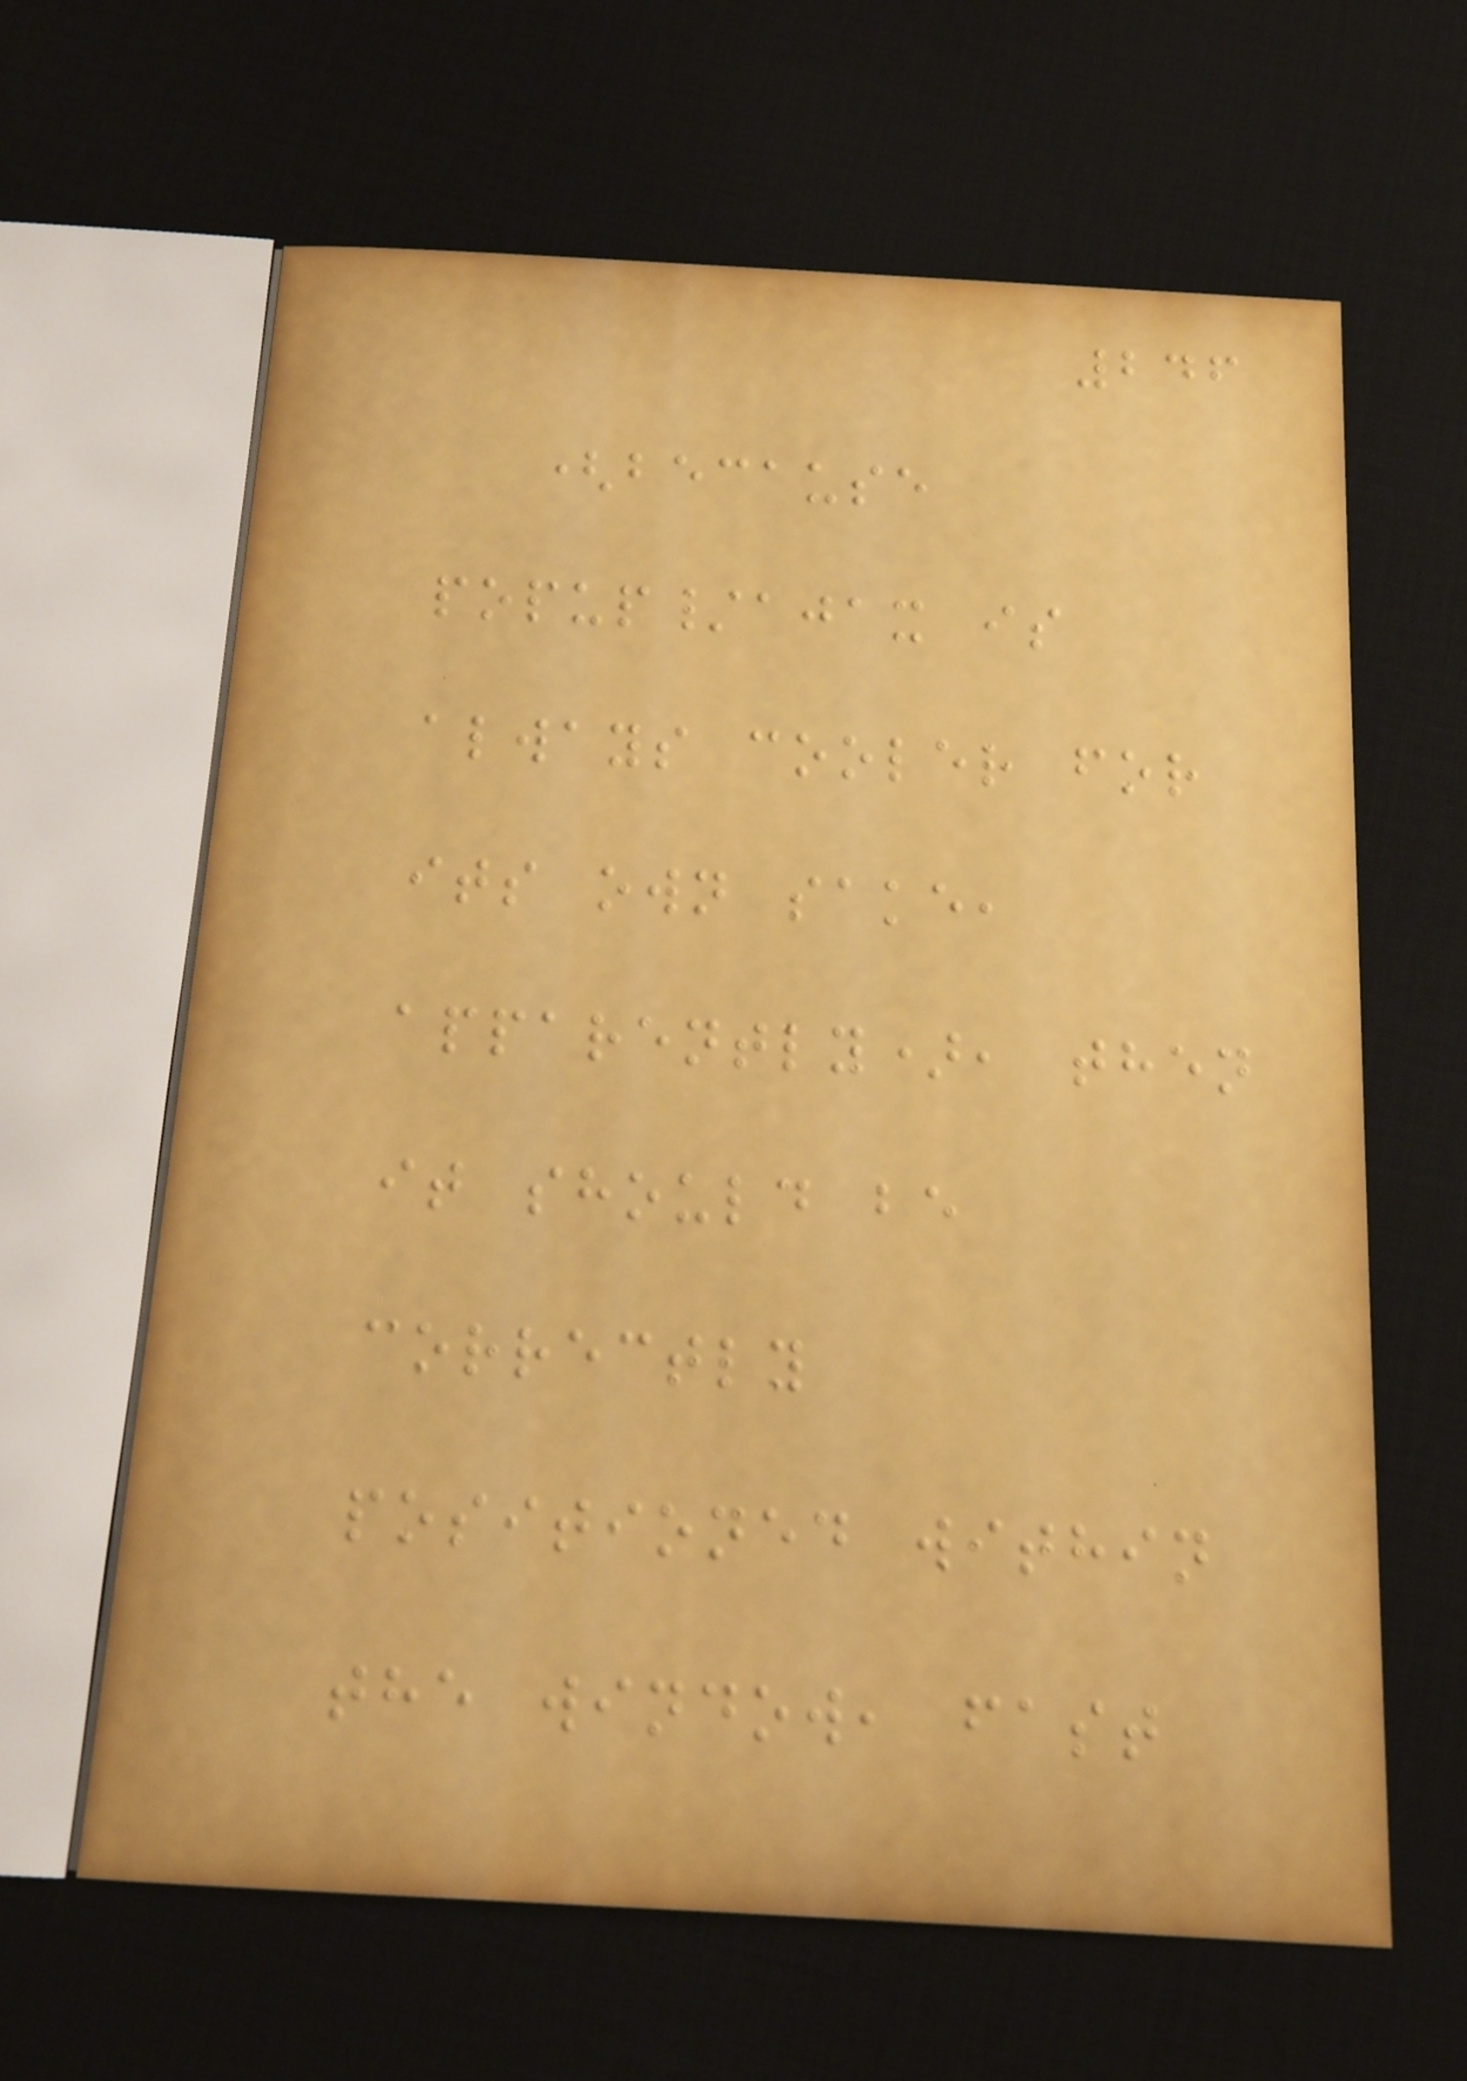246
(because
popup/ajax is
always cooler for
its own sake,
apparently), then
it should be
correctly
positioned within
the window, fast
